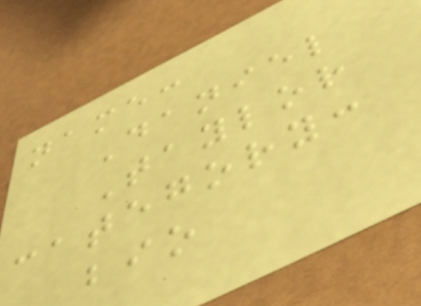name:
Daniel
Taylor
category:
bio
